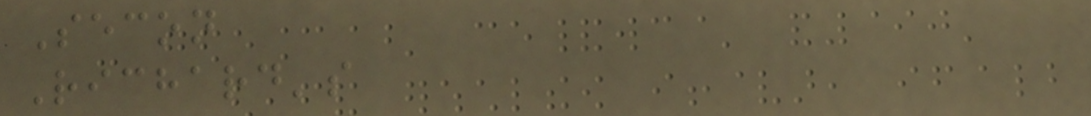Secon
Richard's
